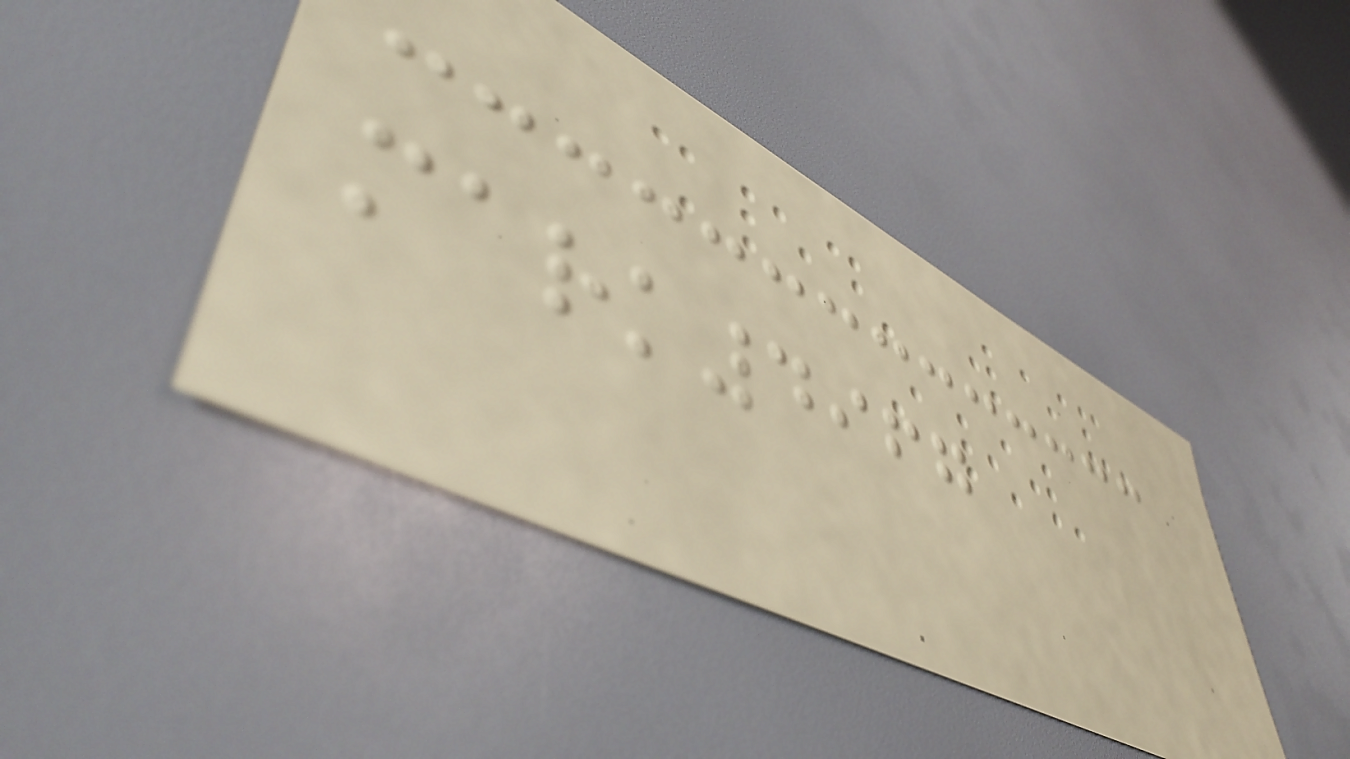mark4967
